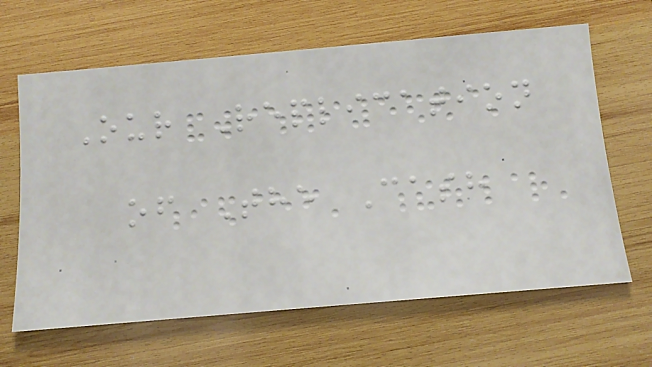Our Replication
of The Cash
